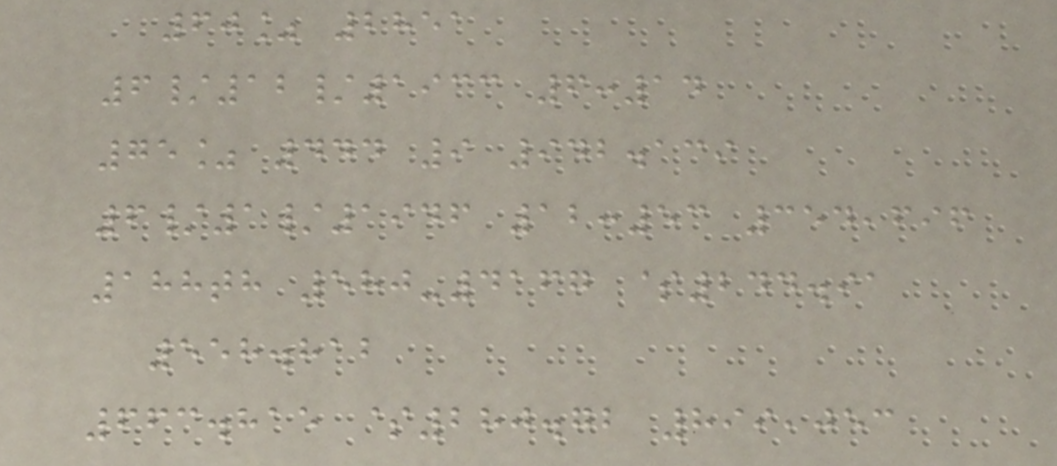60% 2851
6/12/1933 6:14
75% 444 9 942.139
6/1/1946 12:53 354,696
188th 580-4167 $244.91
558.812
663.815 $280.72 899,053
